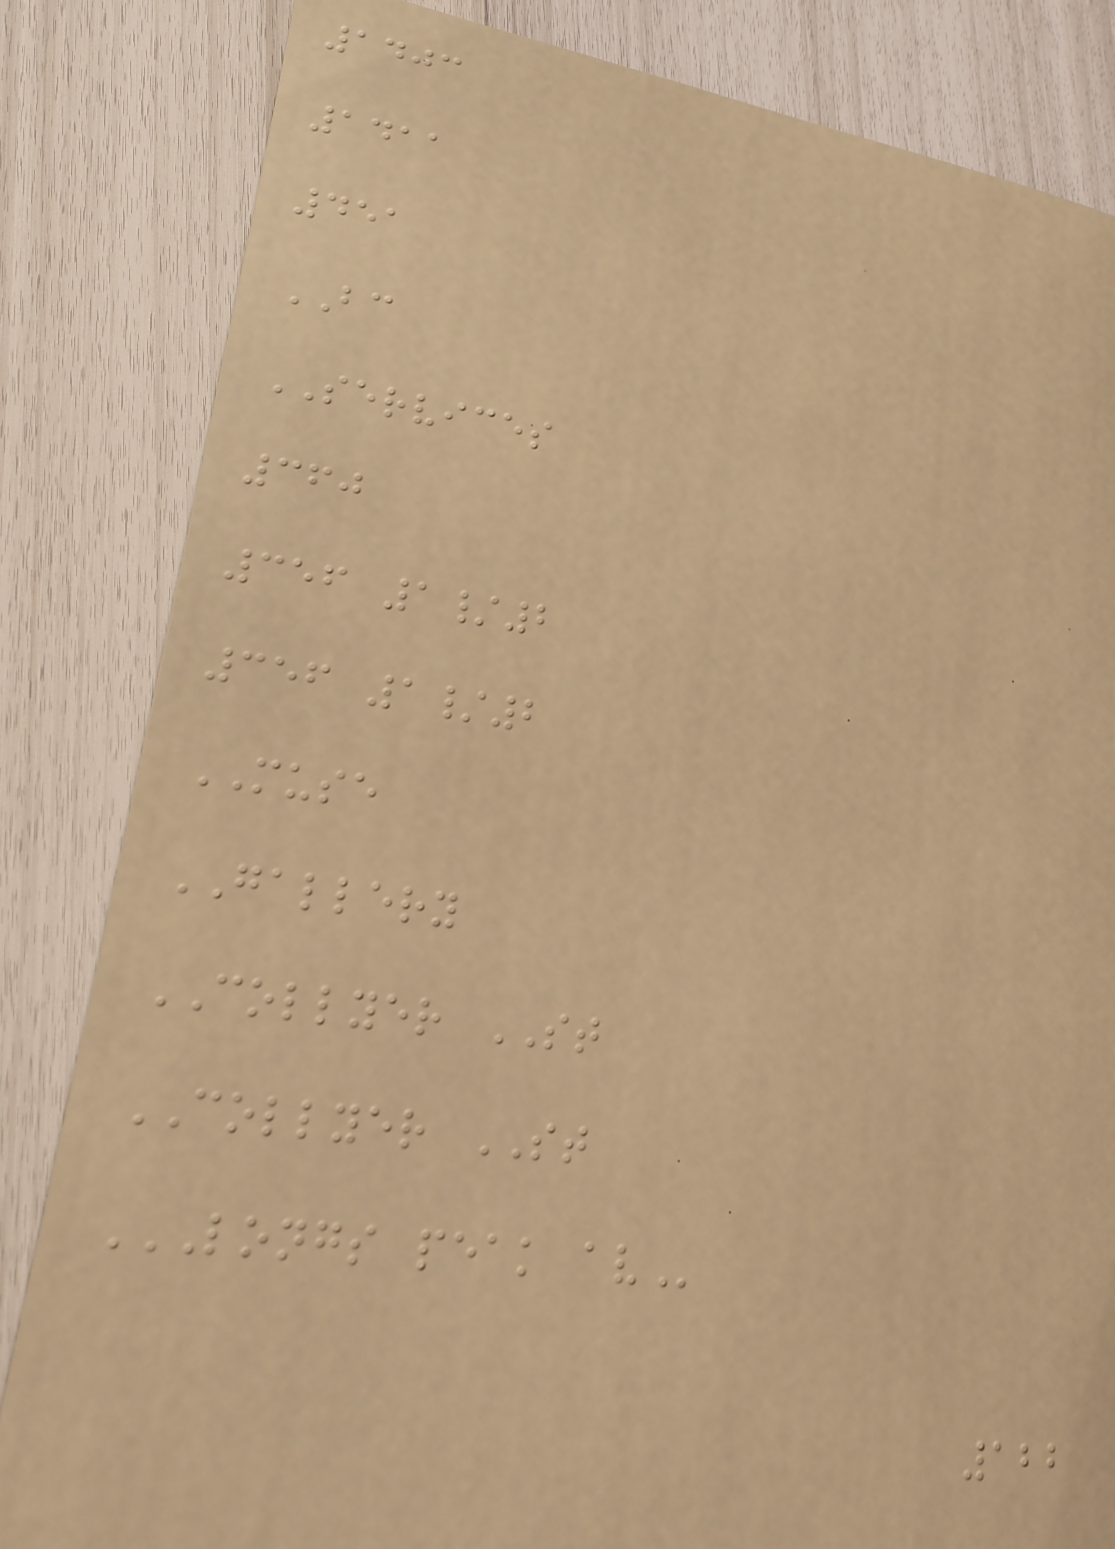1403
1411
451
BC
SERVICES
360
356 1/2
356 1/2
MUSE
GALLERY
COLLYER ST
COLLYER ST
LONGS PEAK AV
122
